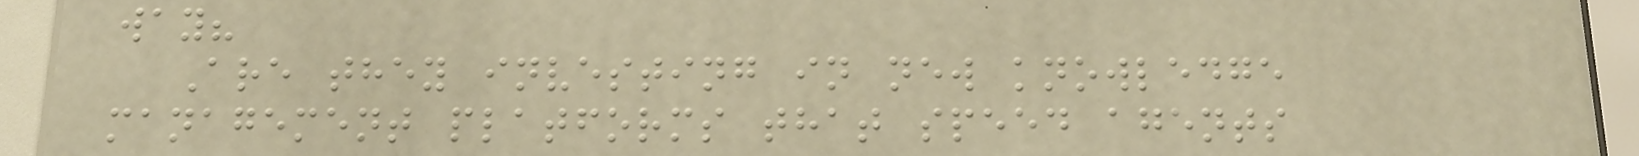way?
Are they investing in new knowledge
management platforms that speed agents
